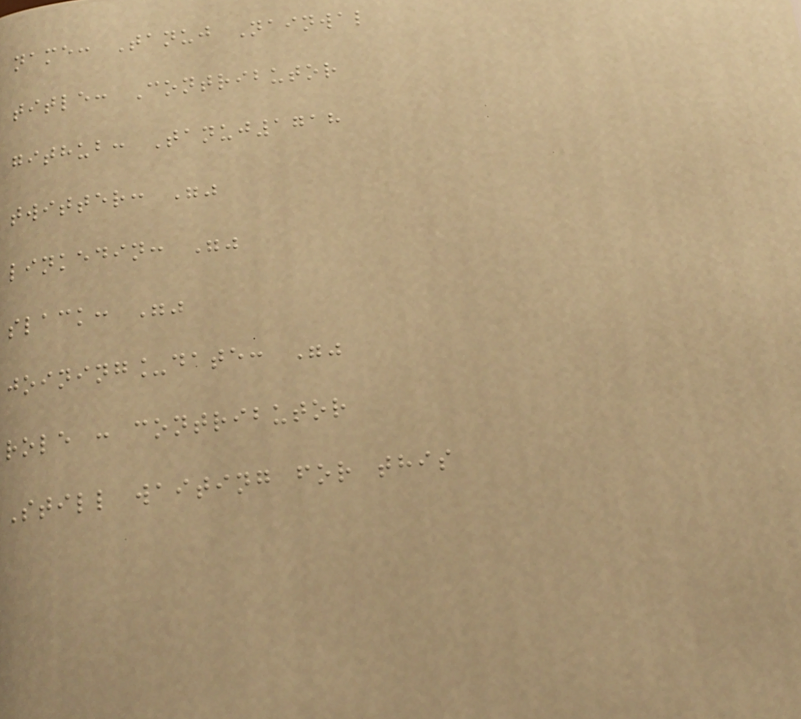name: Tanuj Nainwal
title: Contributor
github: Tanuj1718
twitter: ""
linkedin: ""
slack: ""
joining_date: ""
role : contributor
Still waiting for this
